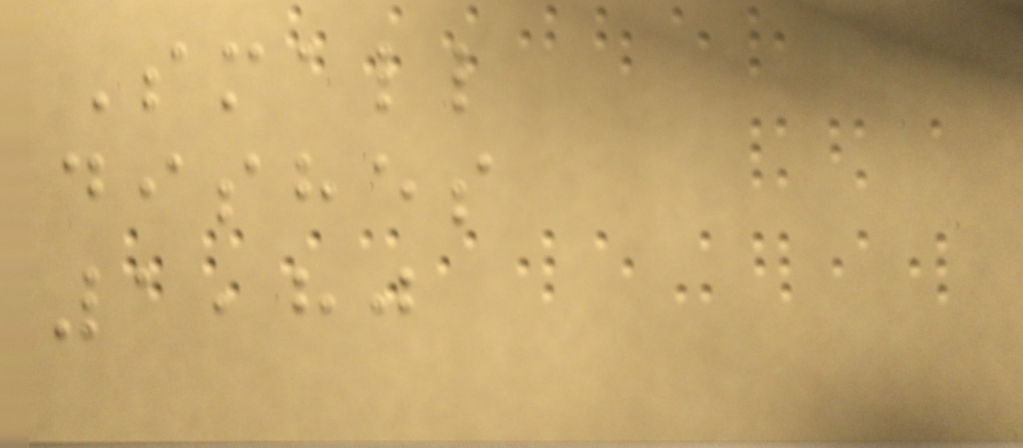Small
dishes
1,80
